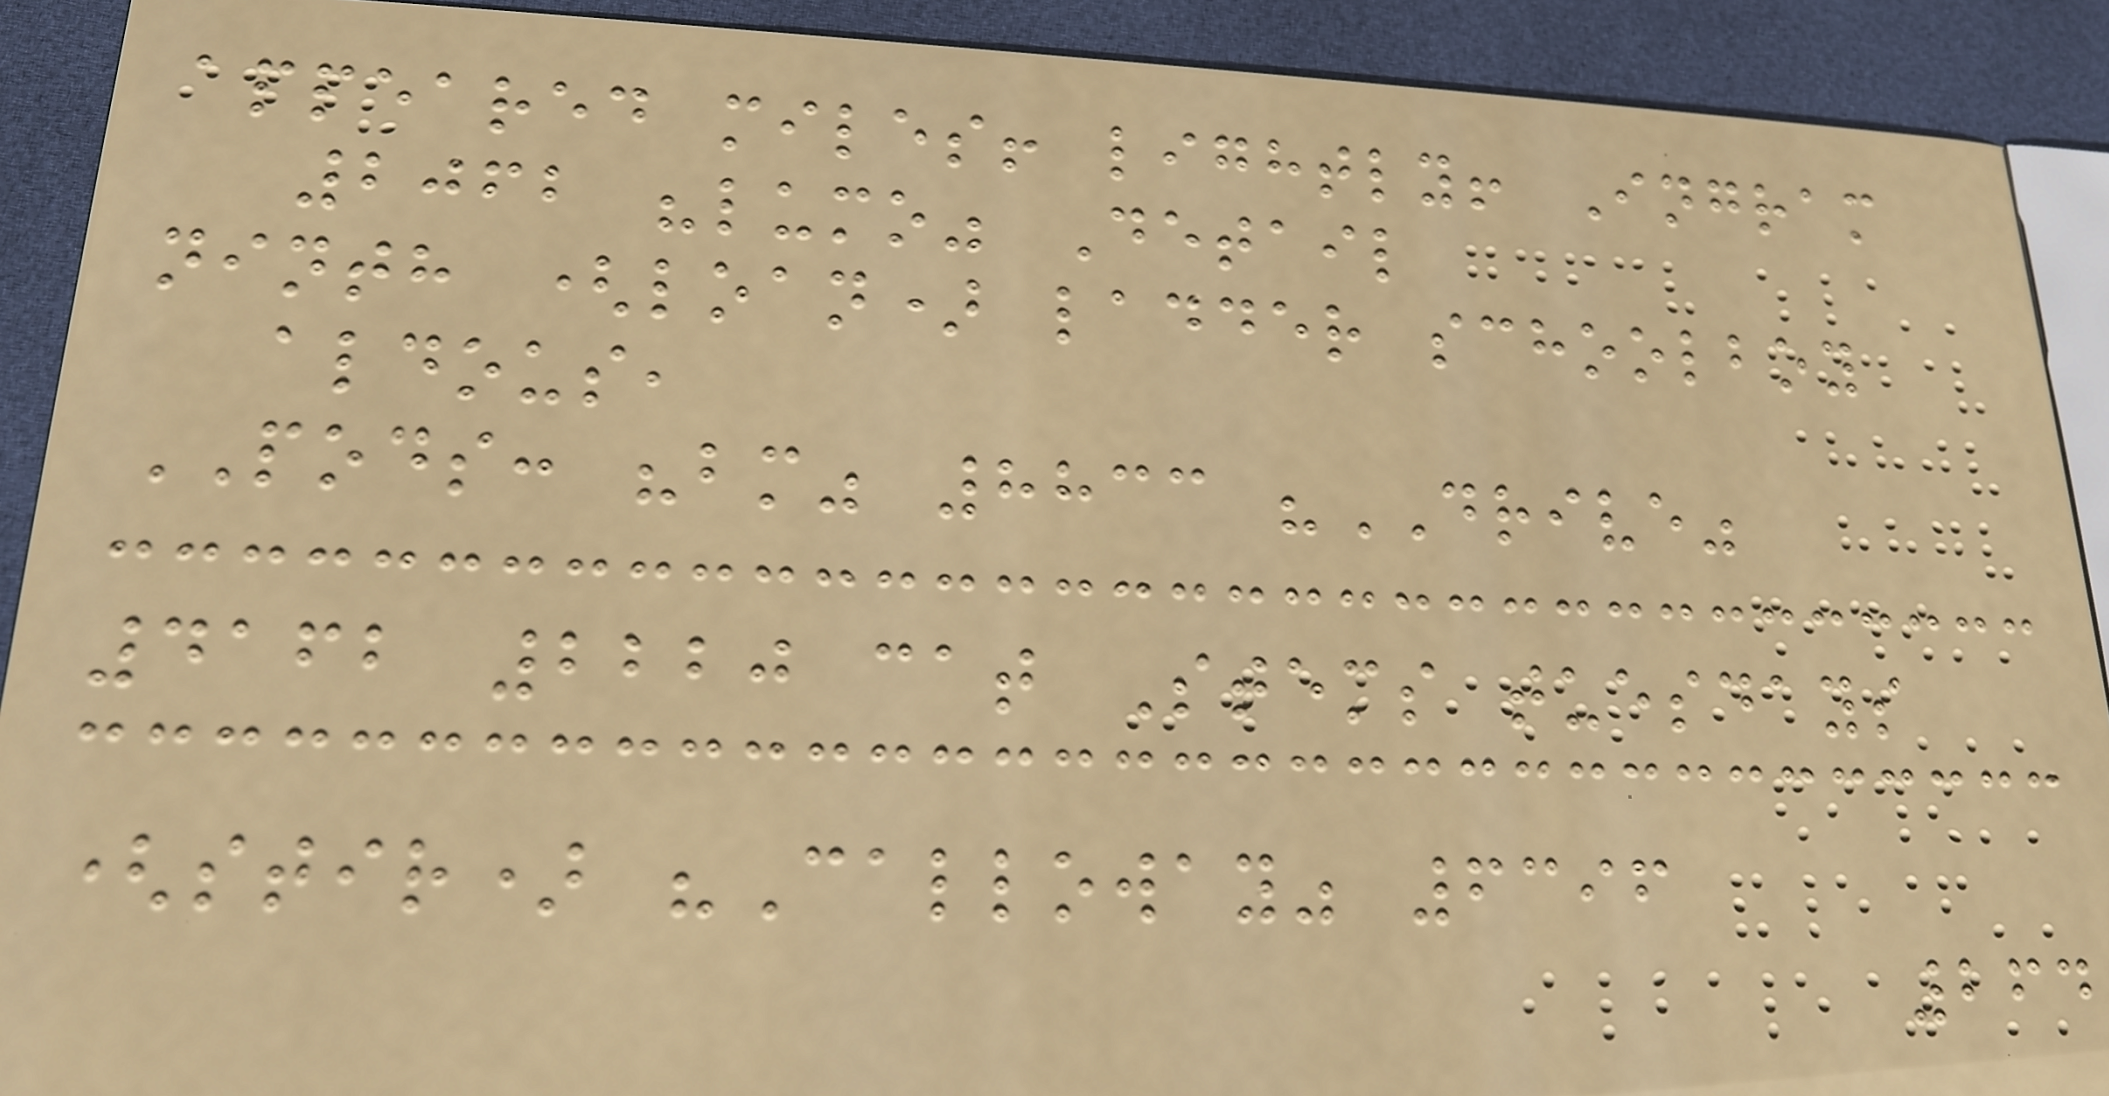appeared miles! lightly! Ingram
2062 "lumo" Detail
ninth (loan) ladder schoolboy
aldous,
PODS: "bm" 8833 "DRIVE"
4162 2220 cat Stems tuesdays
(stir) "Calloway" 6396
264
